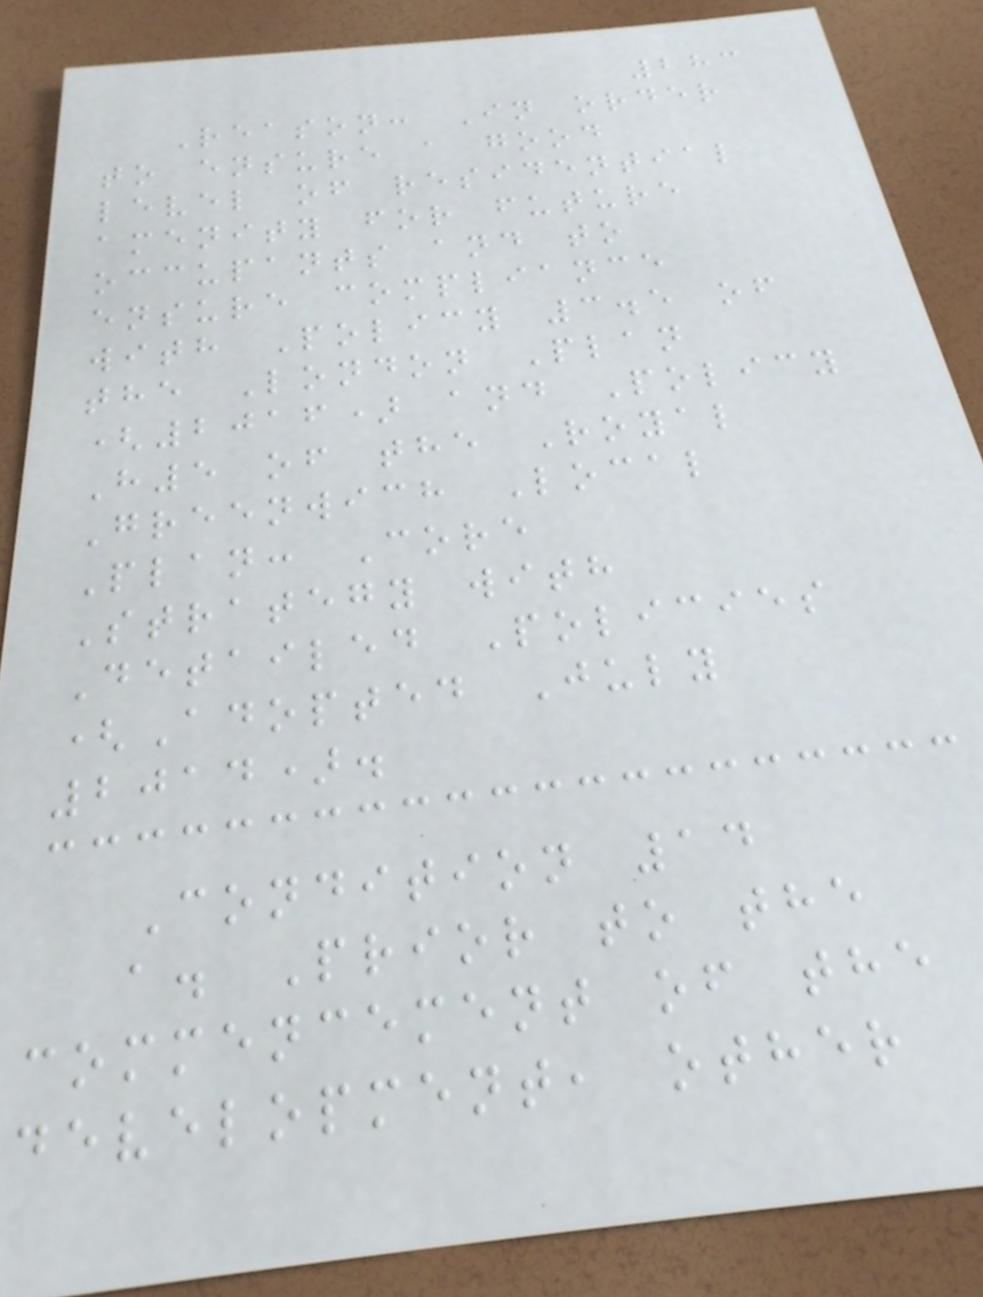283
Reason: In order
to ensure a good
level of residential
amenity for future
occupants and to
ensure compliance
with Policy 3.5 of
the London Plan
(2016) and Policy
H5 of the Royal
Greenwich Local
Plan: Core
Strategy with
Detailed Policies
(Adopted July
2014).
Condition 14
a. Prior to the
commencement of the
development, other
